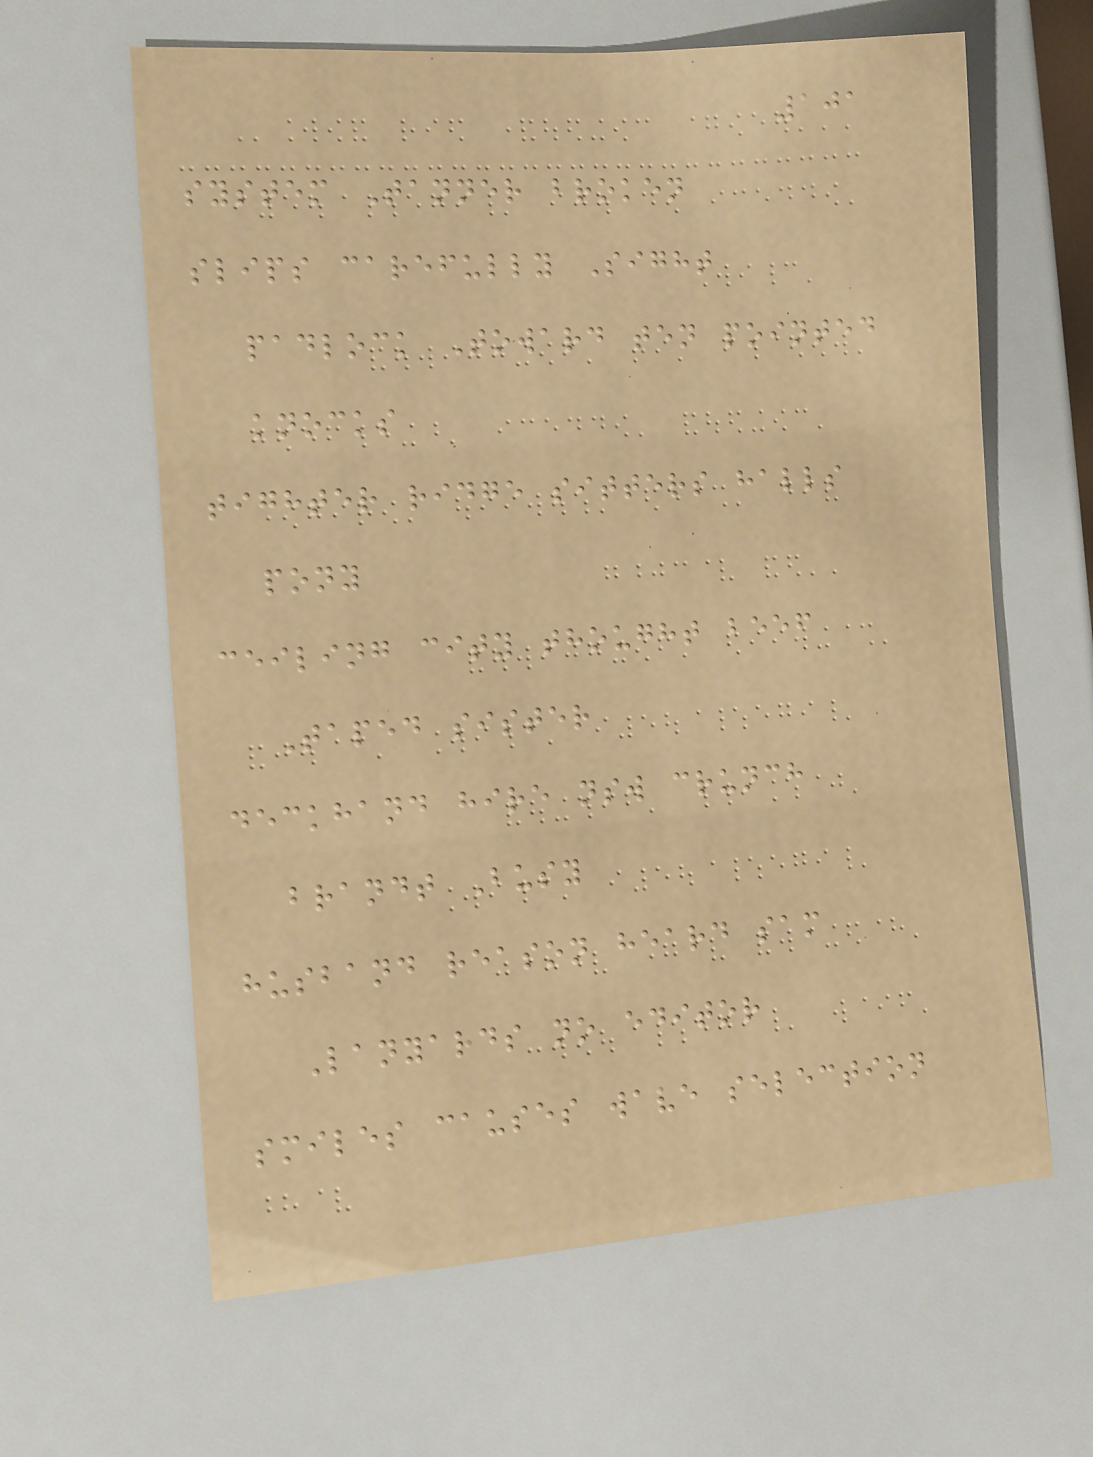101
system Tanner broken
slips carefully Sight
padlock Toward ten pointed
knocks
tighter ridge sitters halls
pony
ceiling city thought beef
Taped sister
deckhand hire nsw crunch
brandt Busy
husband reason heard sam
Lanyards no editor
smiles causes wave selection
